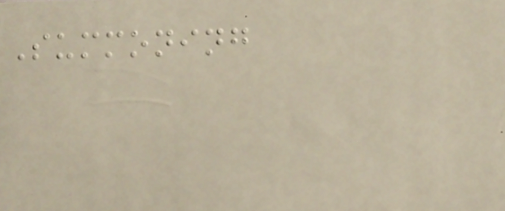Summoning
